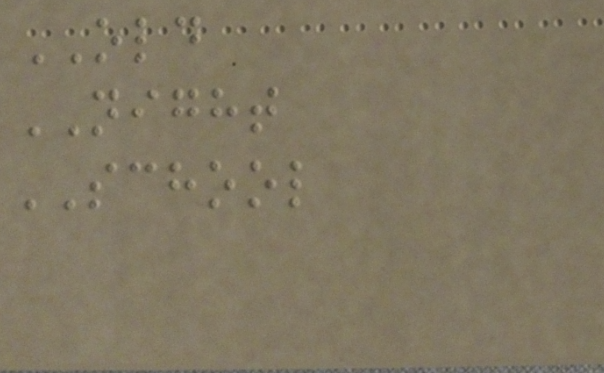OLD
NIGHT
SCHOOL
